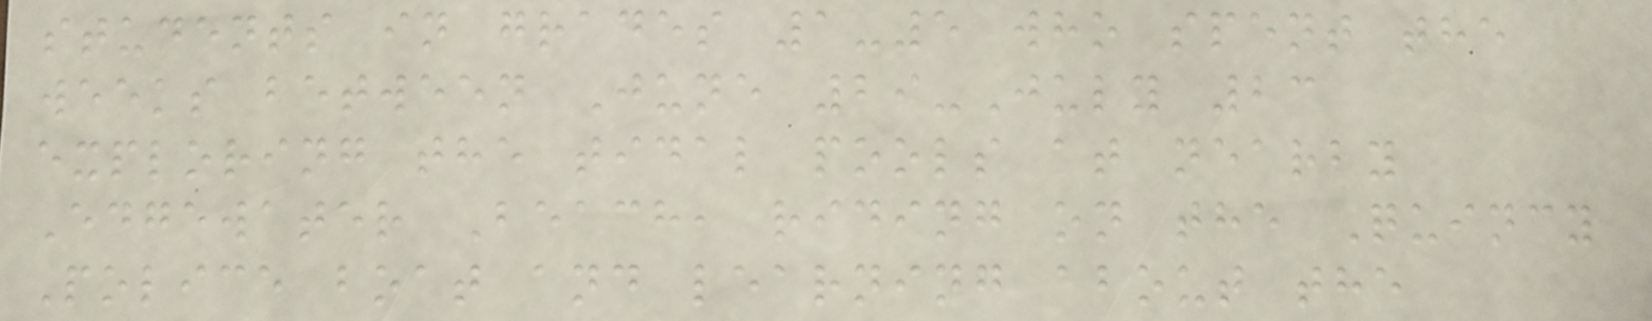students in grades 1-5 who spent the
weeks between June 29-July 23
exploring the tidal pools at nearby
Edgewater Beach, riding on the Quincy
Police boat and learning about the
